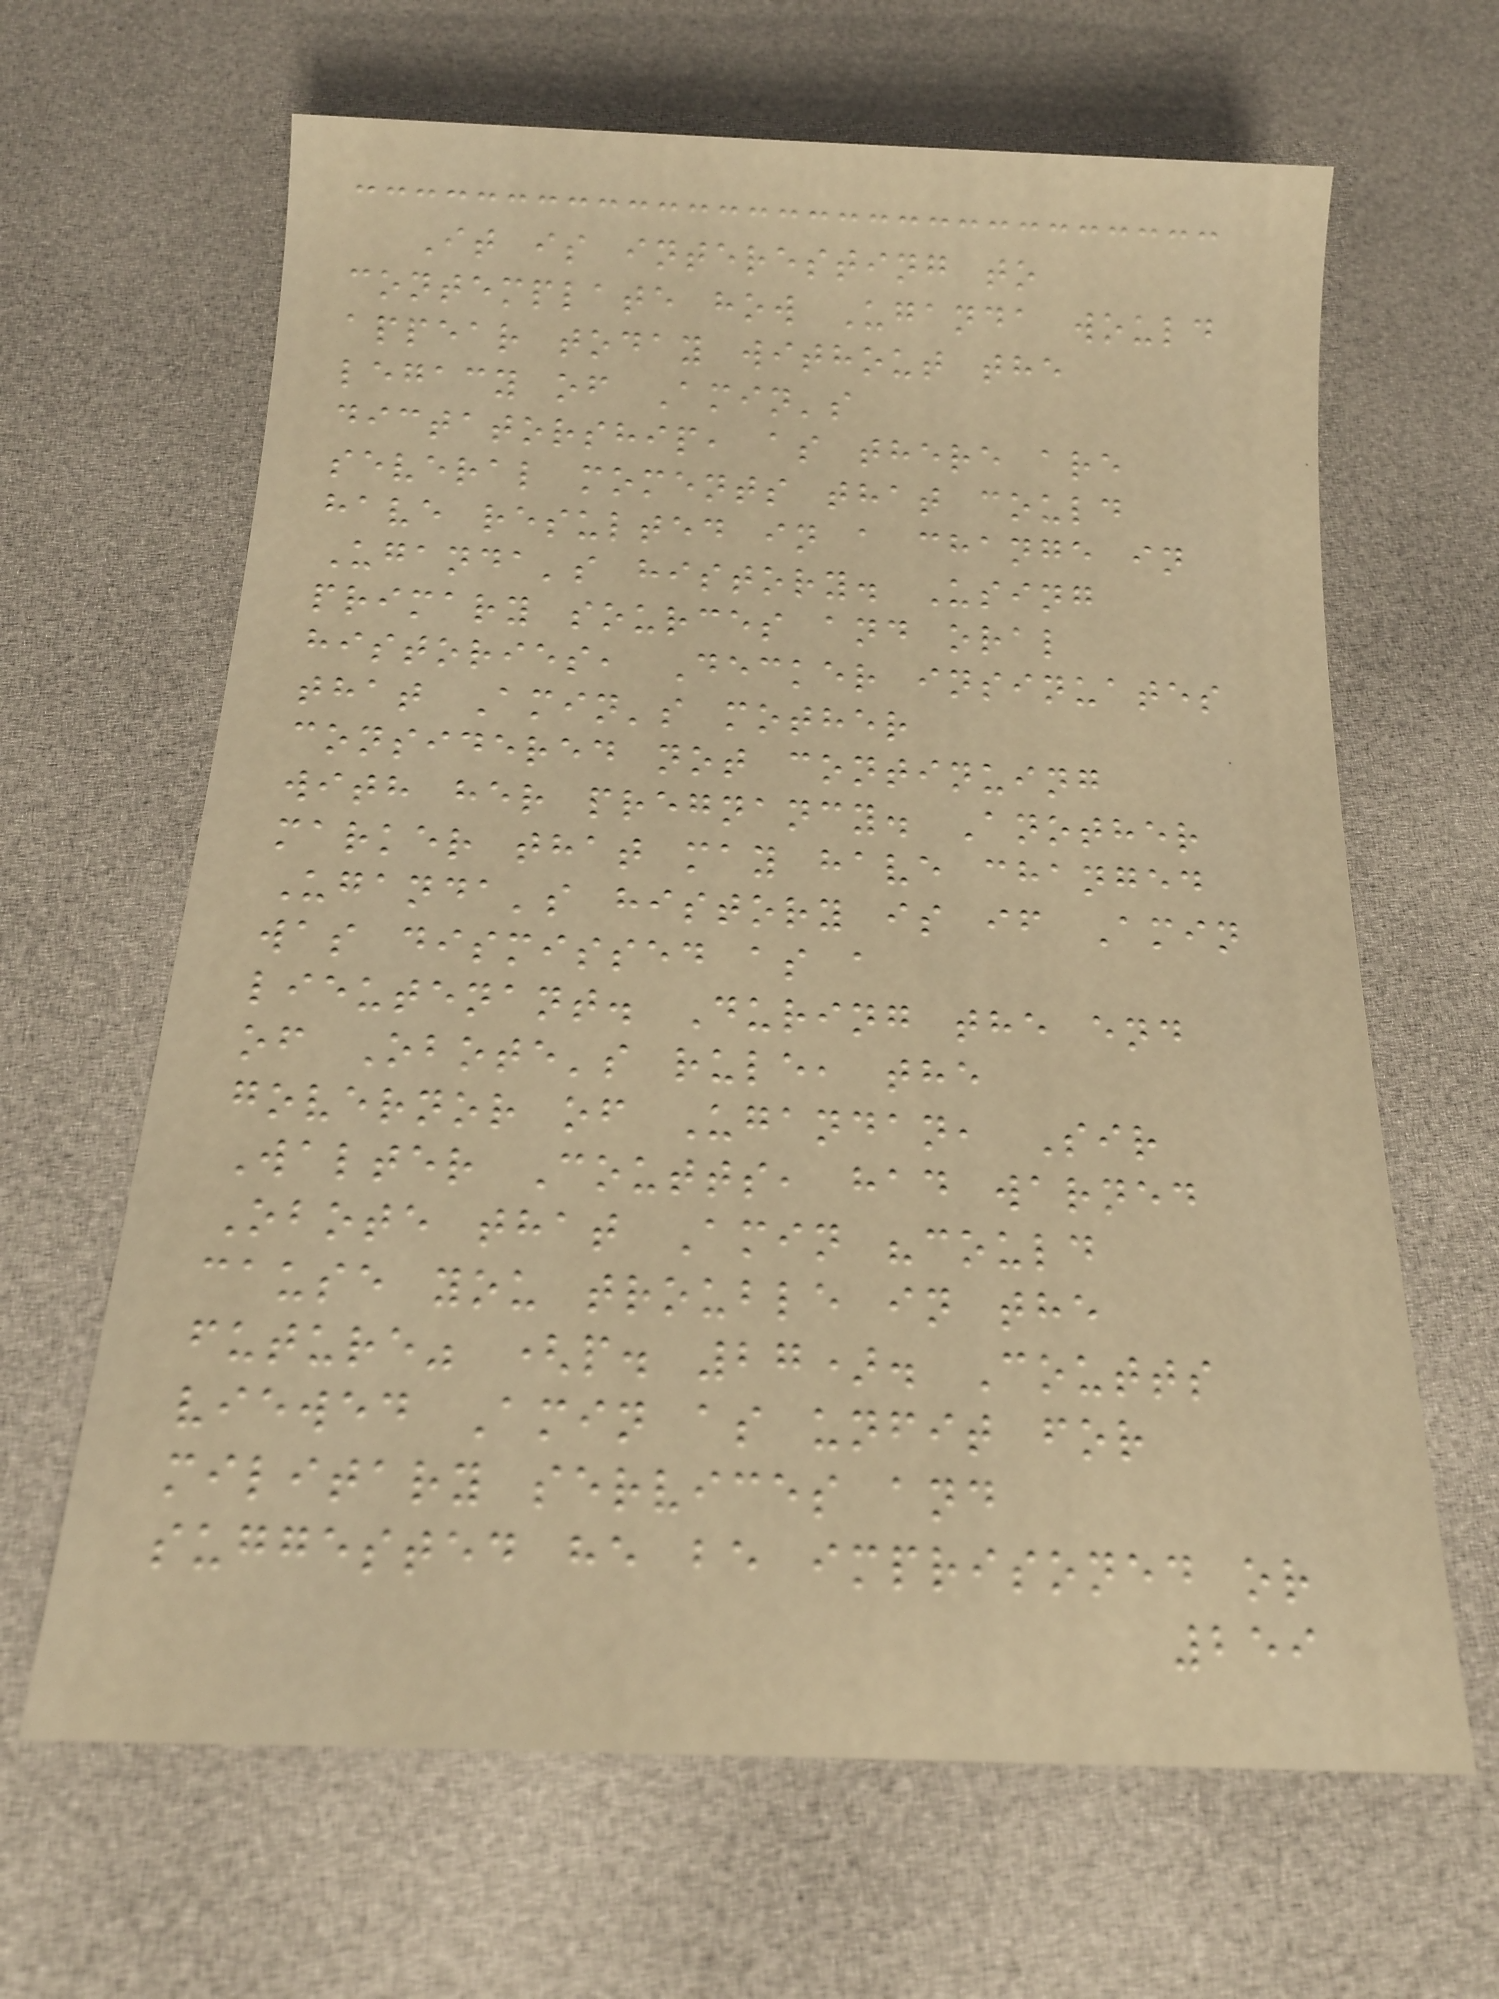It is interesting to
contemplate how Uganda would
appear today without the
legacy of Amin's
dictatorship, as there are
several moments that could
have resulted in a change in
Uganda's history. Using
primary sources and oral
histories, Decker insinuates
that Amin's mother
considered not continuing
with her pregnancy. Another
marker that may have changed
Uganda's history is if Amin
was dismissed as a
lieutenant. During the end
of Obote's rule, the
governor of Ugandan, Sir
Walter Coutts, had warned
Obote that Amin "could
cause you trouble in the
future" (p. 27). Coutts
viewed Amin as unfit for
military services and
suggested he be imprisoned or
259
